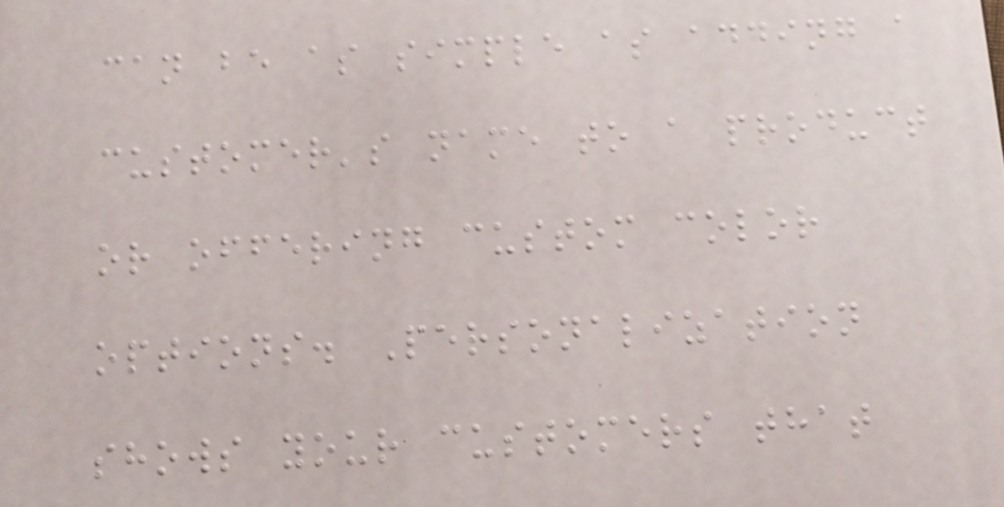can be as simple as adding a
customer's name to a product
or offering custom color
options. Personalization
shows your customers that
